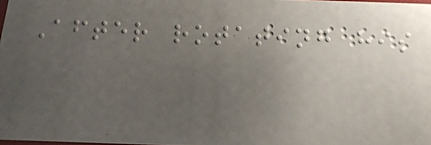After rotating his
